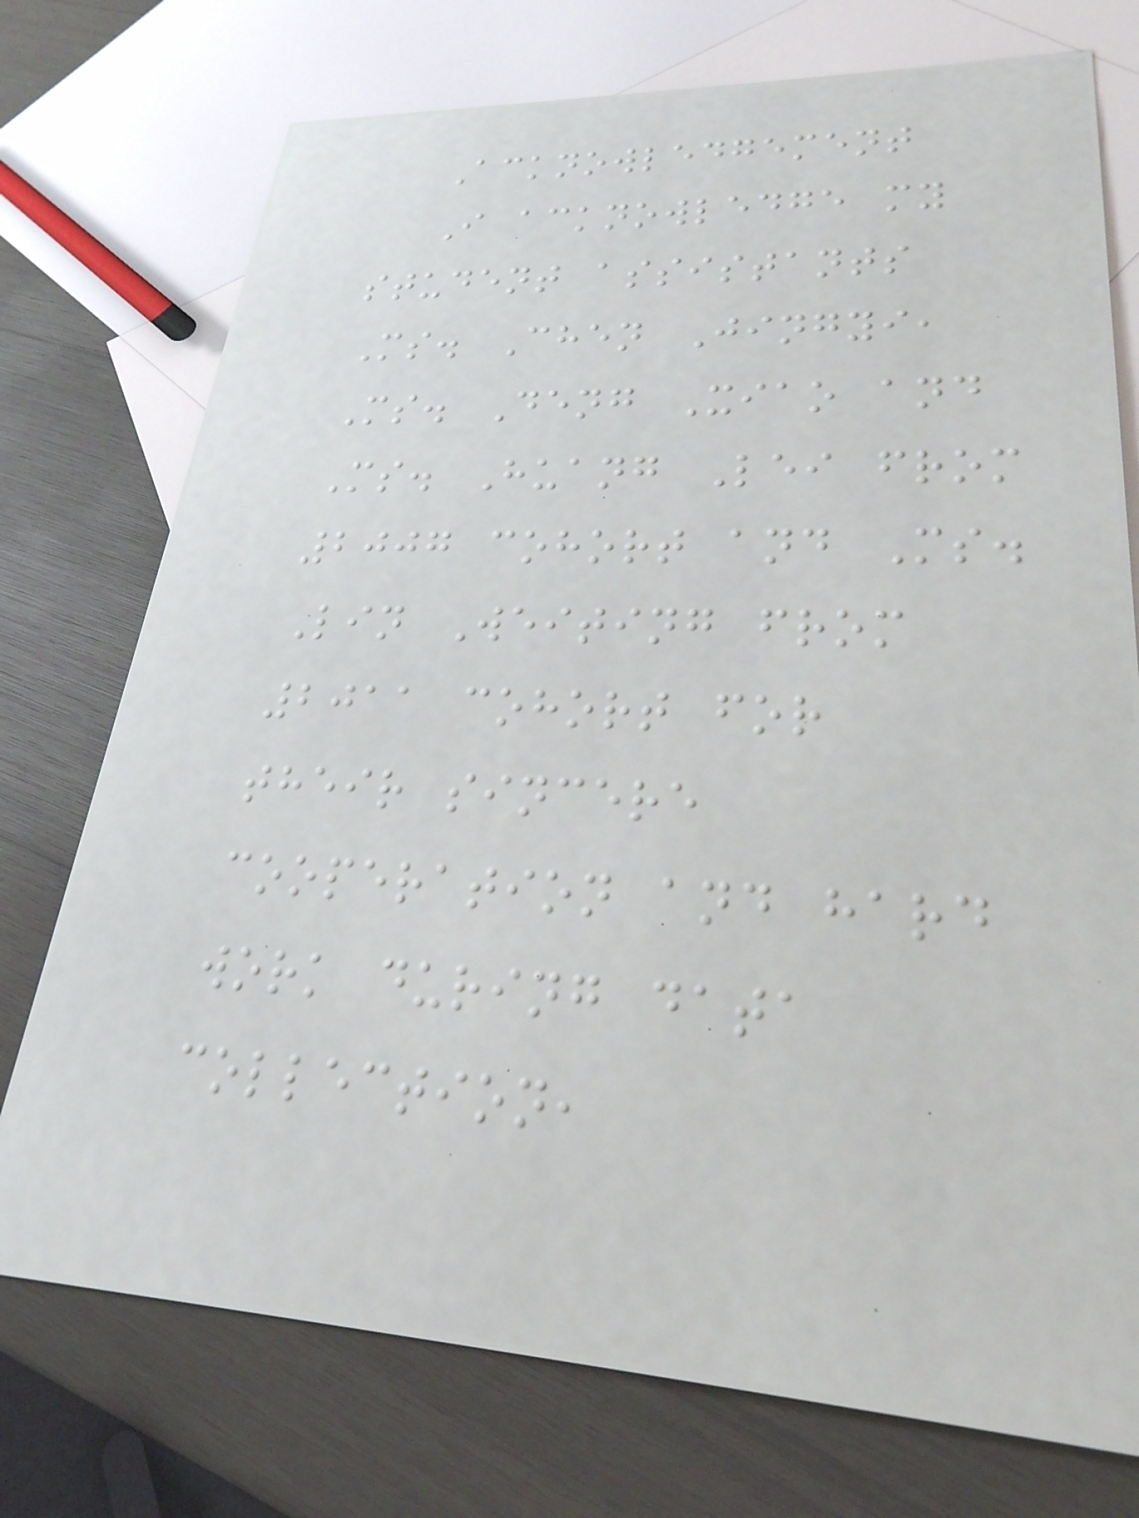Acknowledgement
I acknowledge my
student assistants
Ms. Chen Jingyi,
Ms. Deng Xiao and
Ms. Huang Lei from
2007 cohort and Ms.
Lin Weiting from
2011 cohort for
their sincere
cooperation and hard
work during data
collection,
